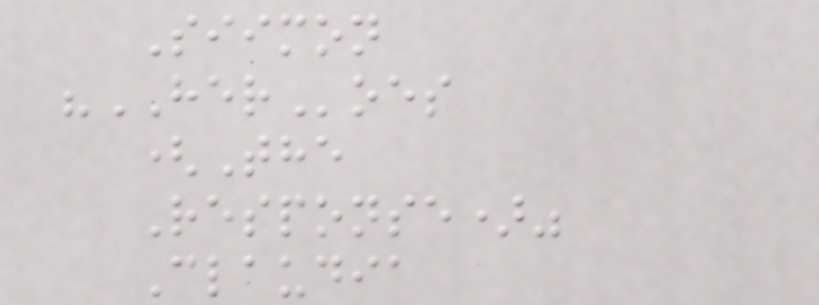Siimon
"HERoes
(The
Response)"
Claudia
